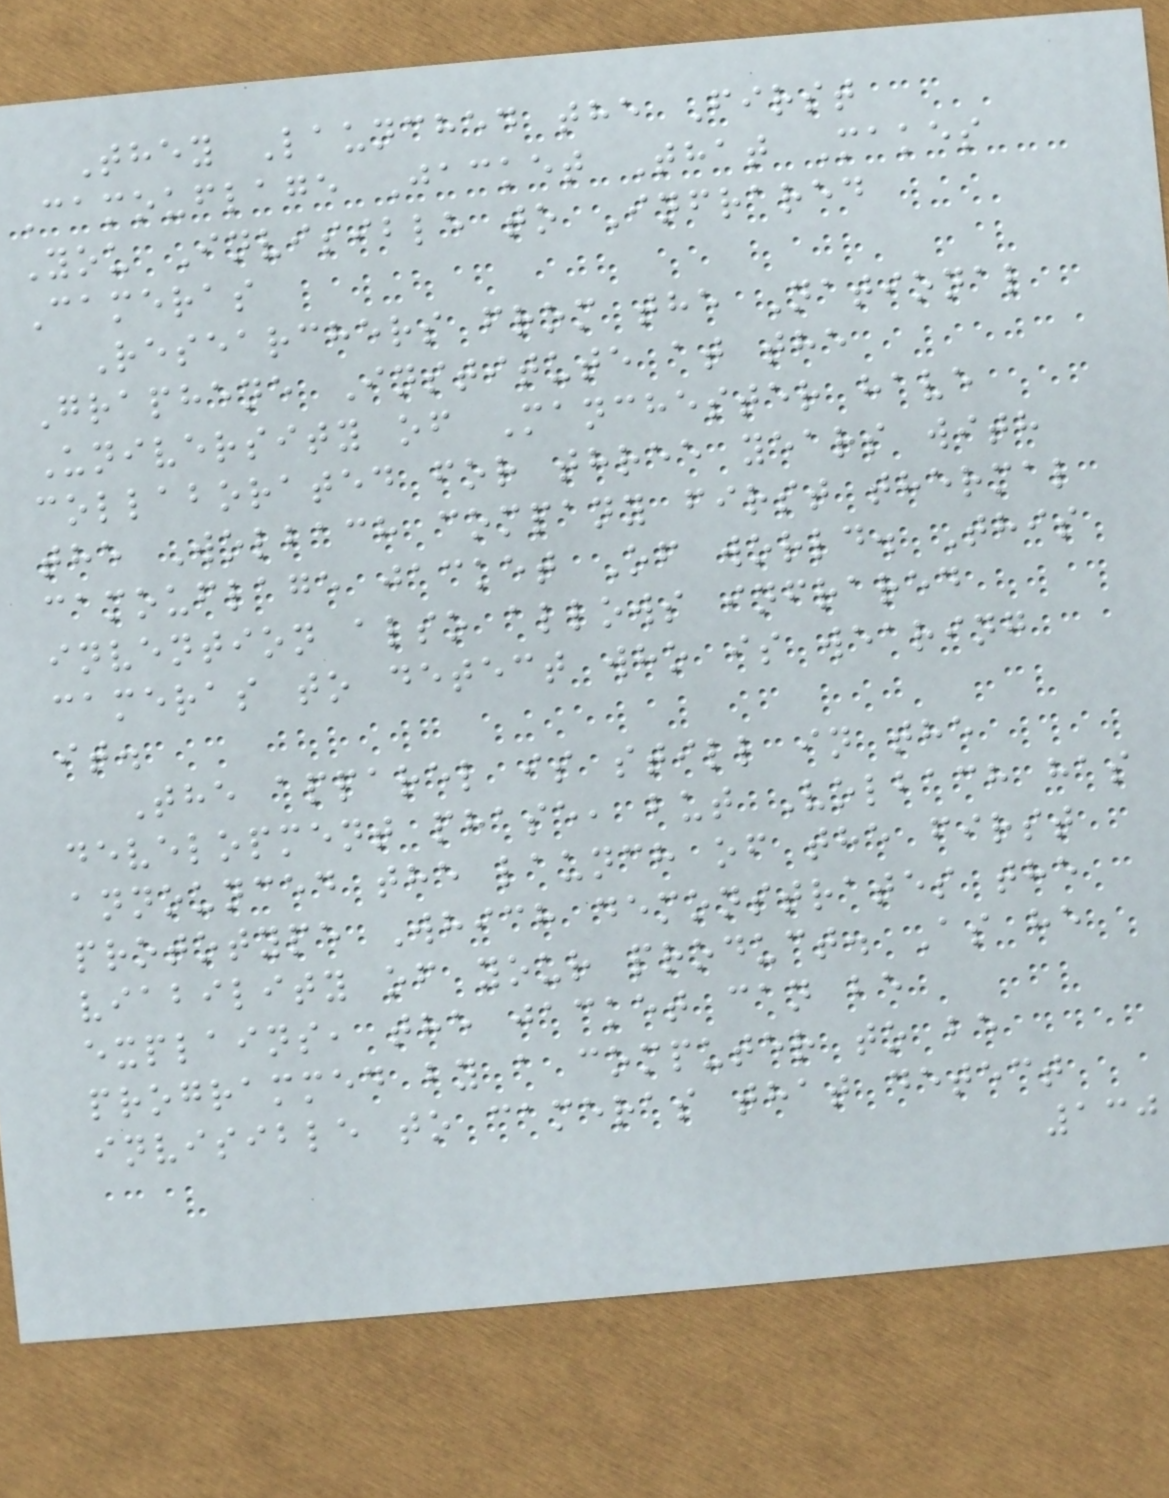They Launched the First
Camouflage Jacket That Makes
You Invisible to Infrared
Cameras
Researchers from the National
Graphene Institute at the
University of Manchester have
collaborated for three years with
the Wolbach company first thermal
camouflage jacket Of world. This
invention also allows infrared
cameras to detect who is wearing
it.
The apparel is still in the
development phase, but Volbach has
announced the launch of the first
prototype Which demonstrates the
viability of your product. As he
explains, the jacket can be
programmed by a computer to be
invisible to cameras that detect
130
